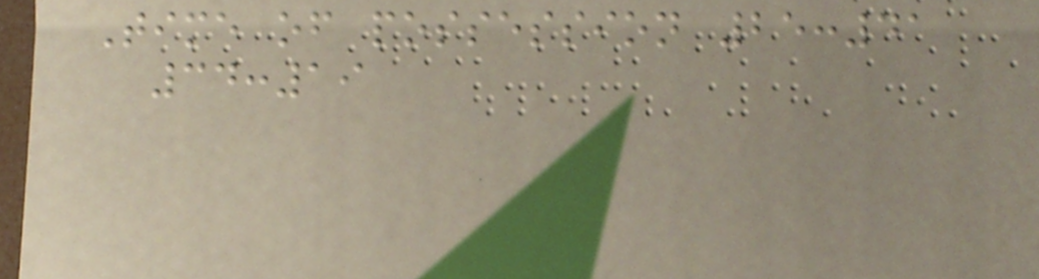Time of possession 25:41
34:19
